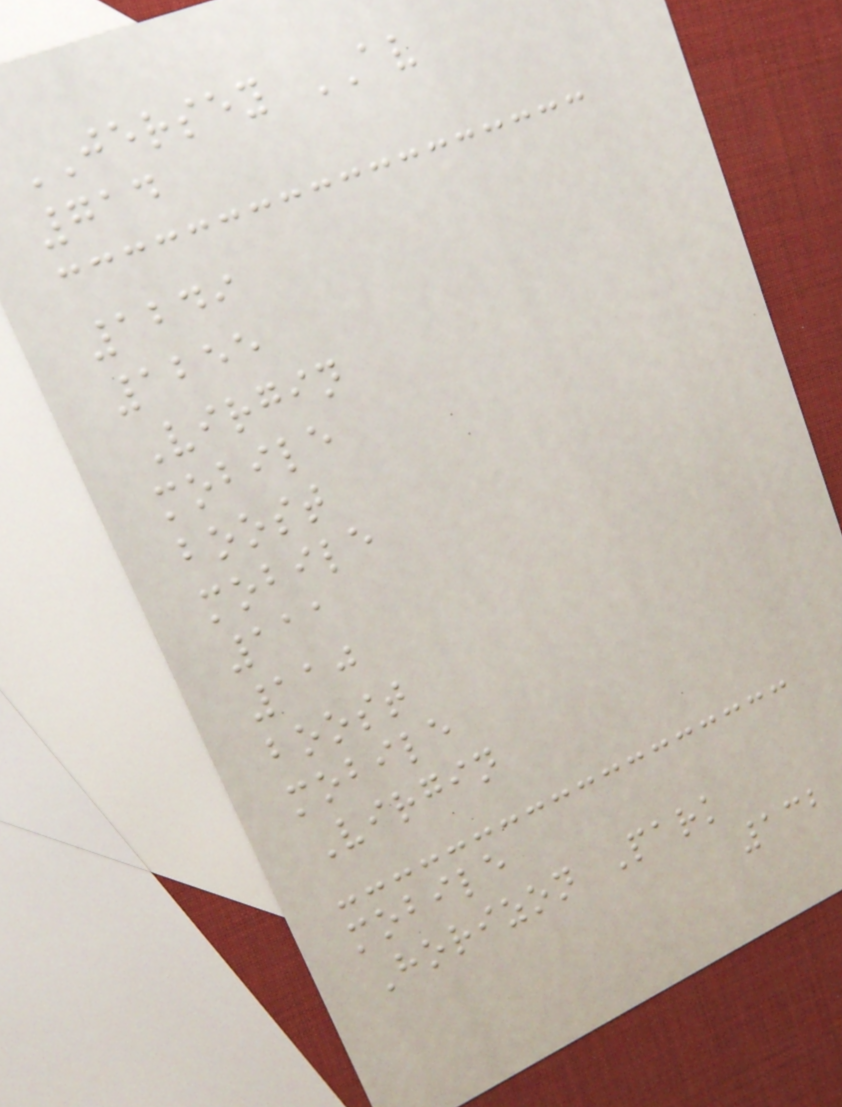JERSEY AV
714
1249
1255
Virgin
mobile
boost
mobile
111
110
boost
mobile
Virgin
mobile
Horizon Park
132
